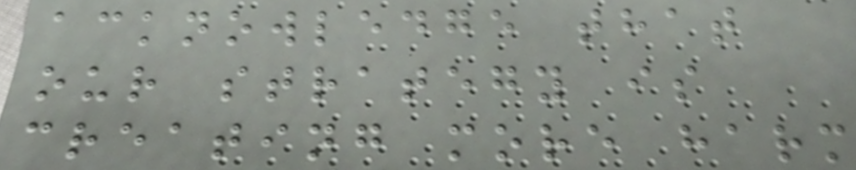acknowledge that
our strategy is
creating more harm
